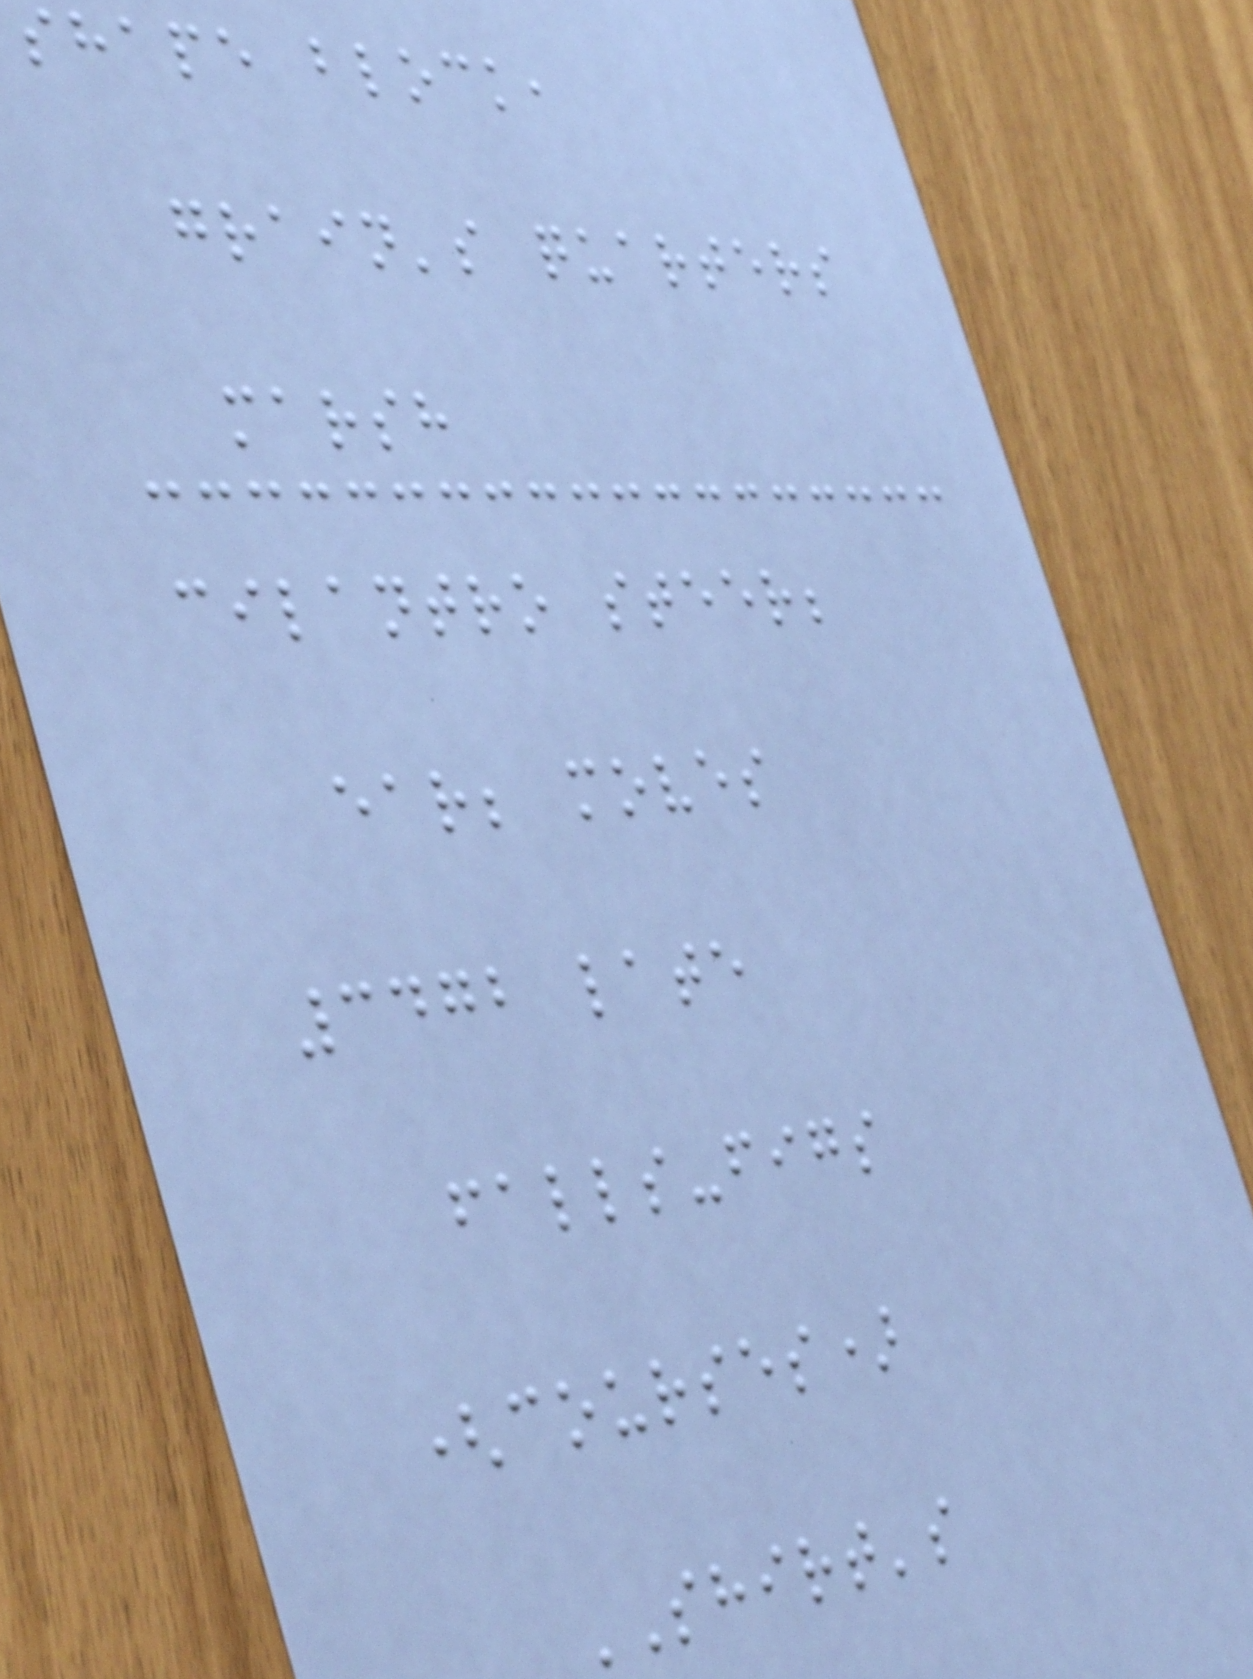shape block,
grain's quarters
marsh
cilantro steer;
ear; moves
3472 late
falls-figs
(courses)
SHIRT's
